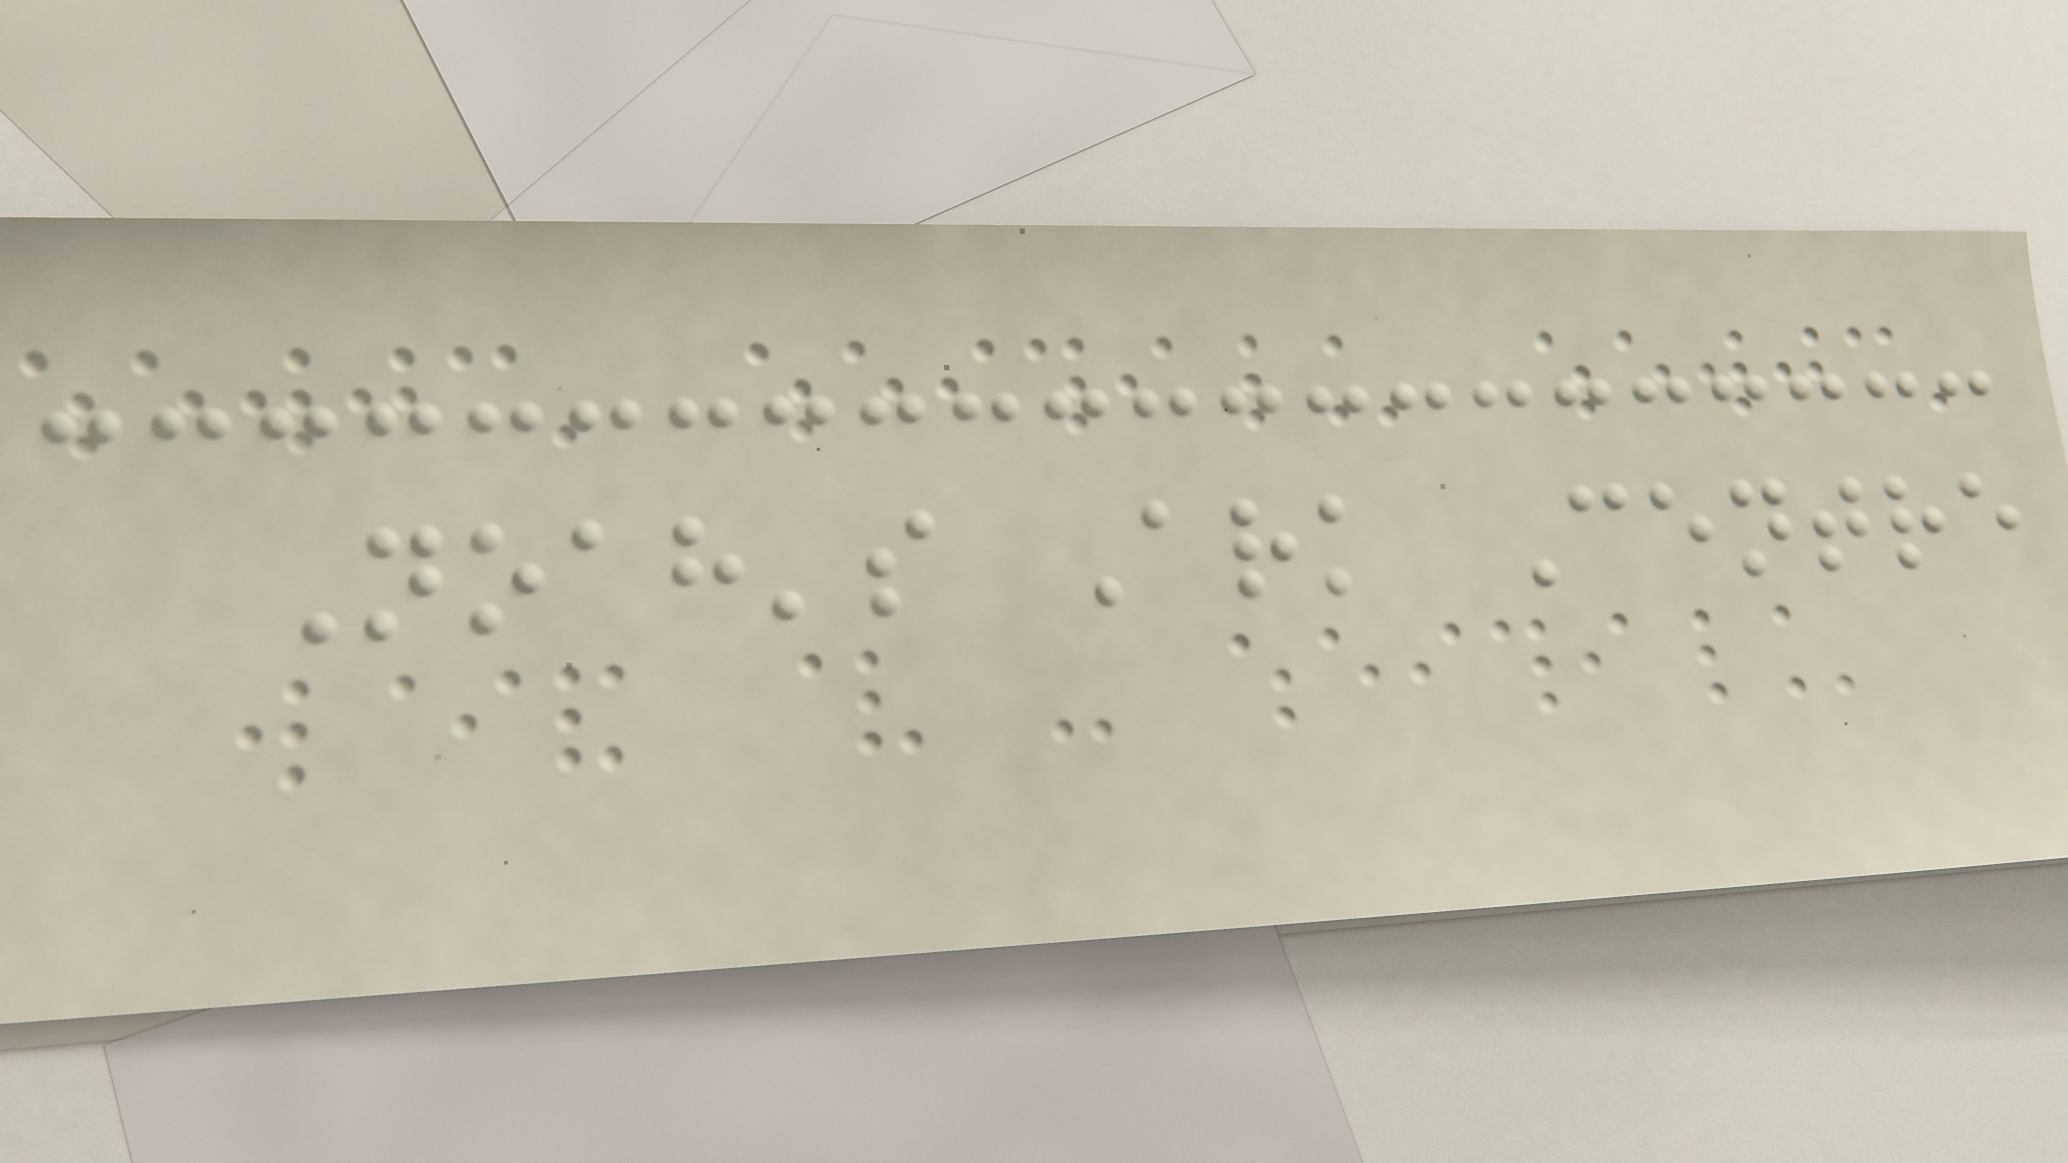Noah's Ark Centre
